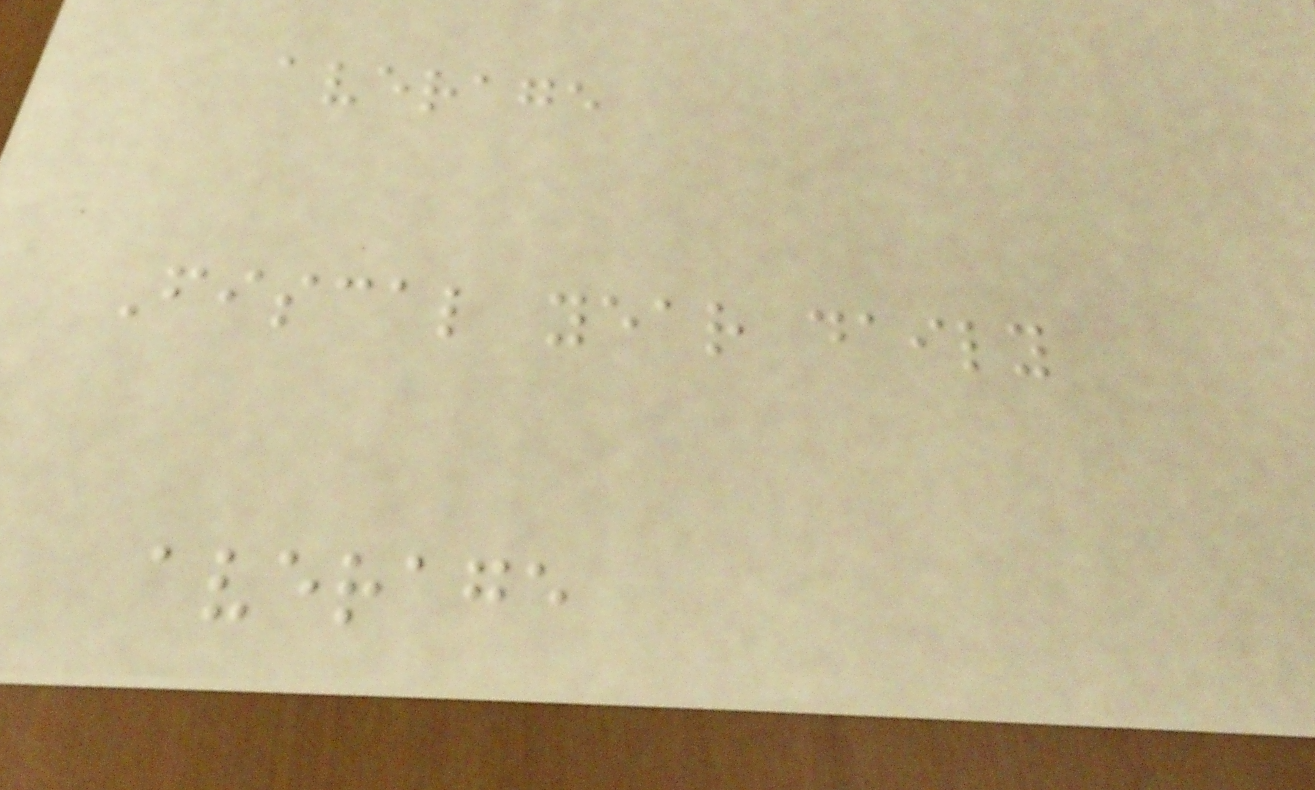average
Fiscal year daily
average
